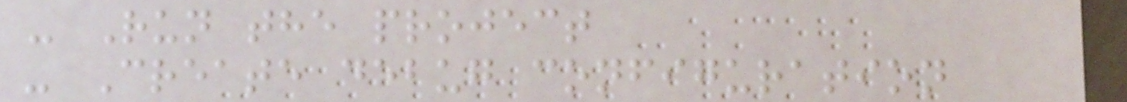- Run the project
- Create debug configuration
